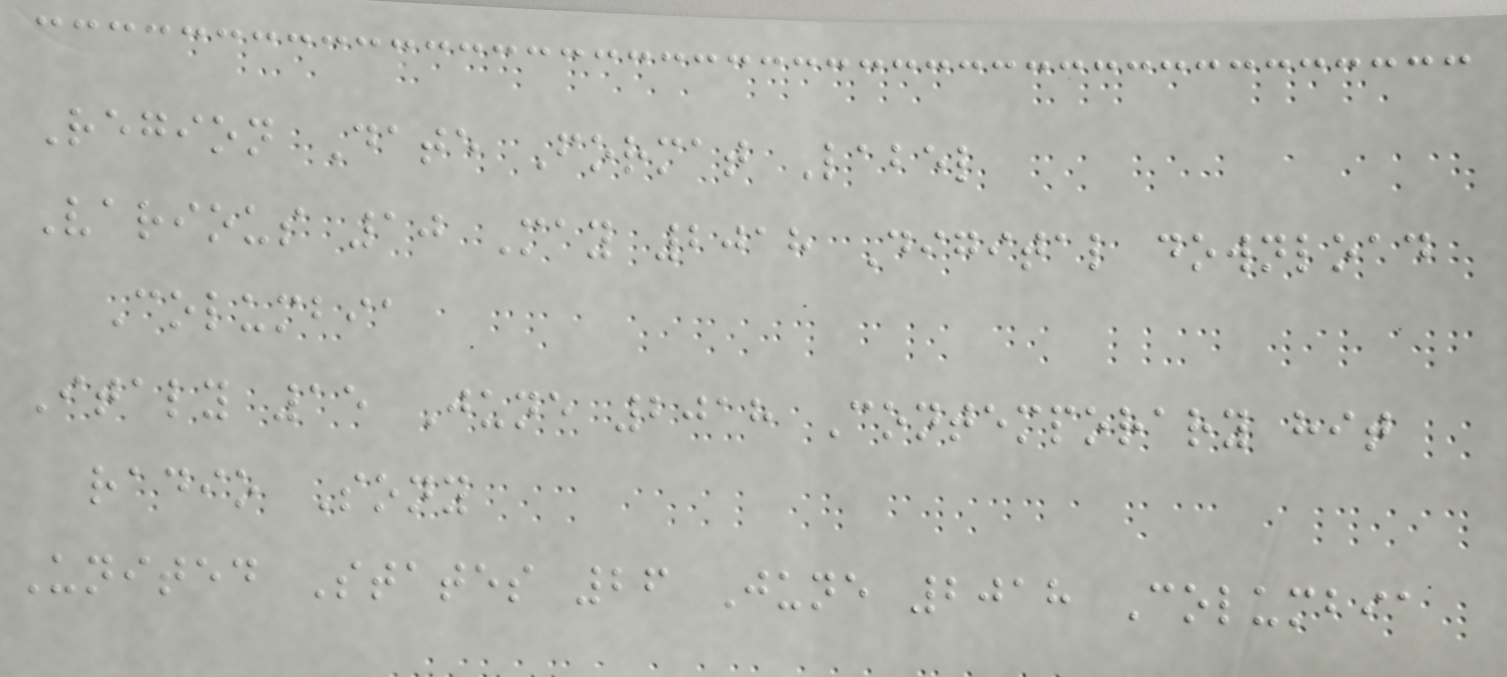Region Date Format Label
Various 10 May 2018 Digital download
Columbia
Italy 15 June 2018 Contemporary hit
radio Sony
United States 26 June 2018 Columbia
